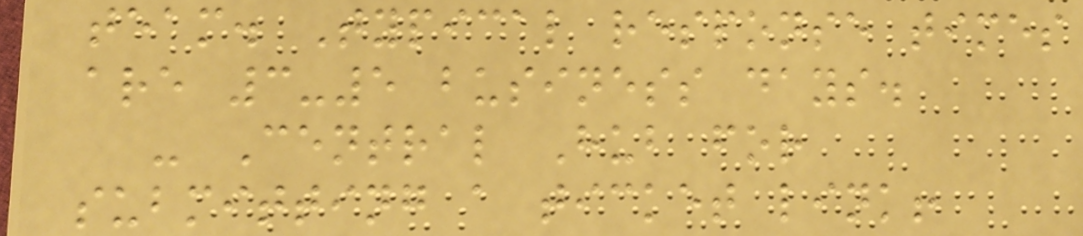team. Typical response times
are 3-5 business days.
- Central Hub for
submitting a ticket link!
